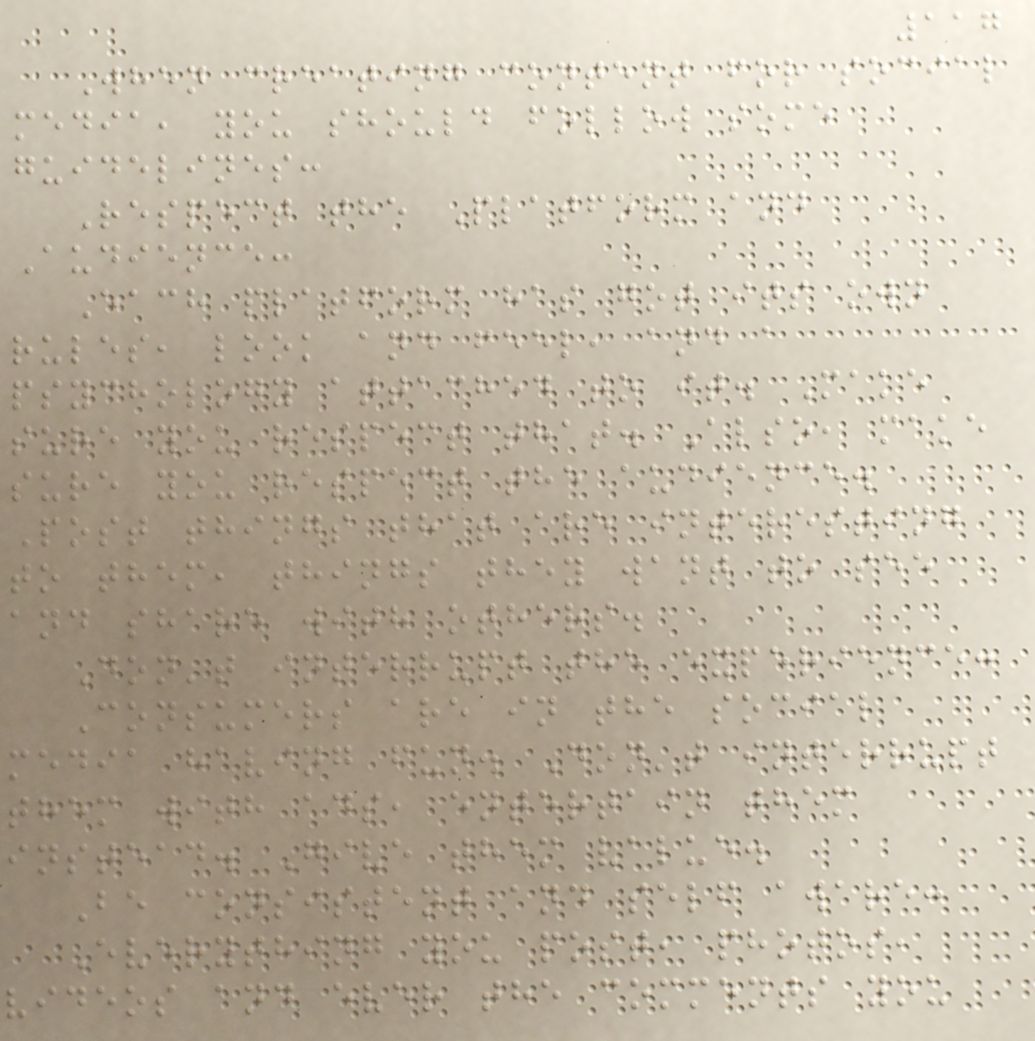117
When creating content for social
media, you should follow some
guidelines:
Respect the Platform and
Audience:
Each platform has got its own
rules, look and feel, and a
psychology attached to it. Make
sure you respect that. Also, make
sure you respect the audience.
Post things that are interesting
to them, things they want to see
and share with others.
Don't interrupt the experience:
Consumers are in the social
media having fun. Don't interrupt
them with ads, entertain them
instead. Give them value.
Be consistent and self aware:
Everything you post, photos,
videos and ever the comments you
